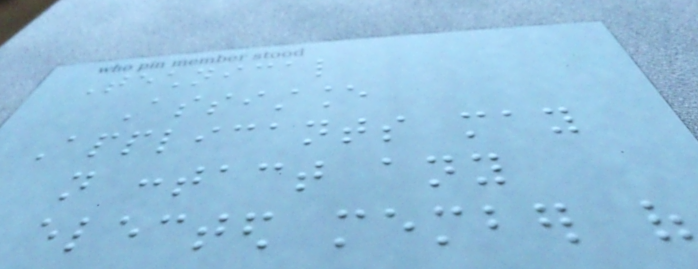Technical
Assistance
Applicants may
not contact any
elected member of
